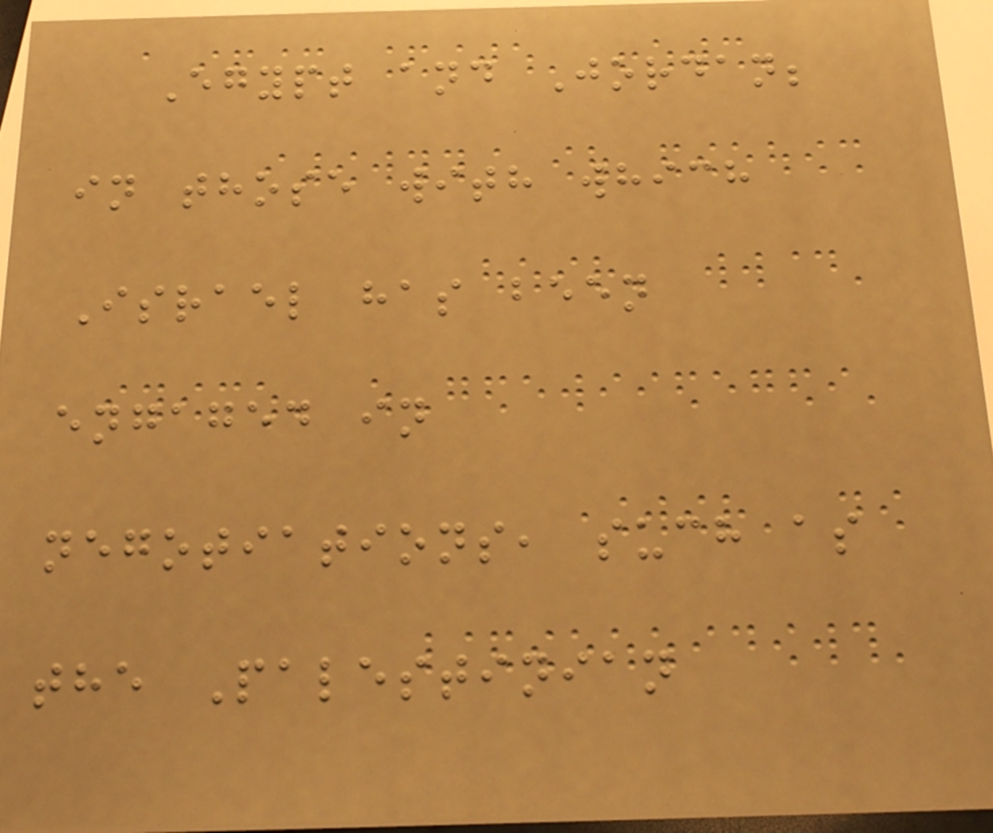Egypt and Jordan;
in those with which
Israel has been
engaged in
negotiations, such as
the Palestinian
